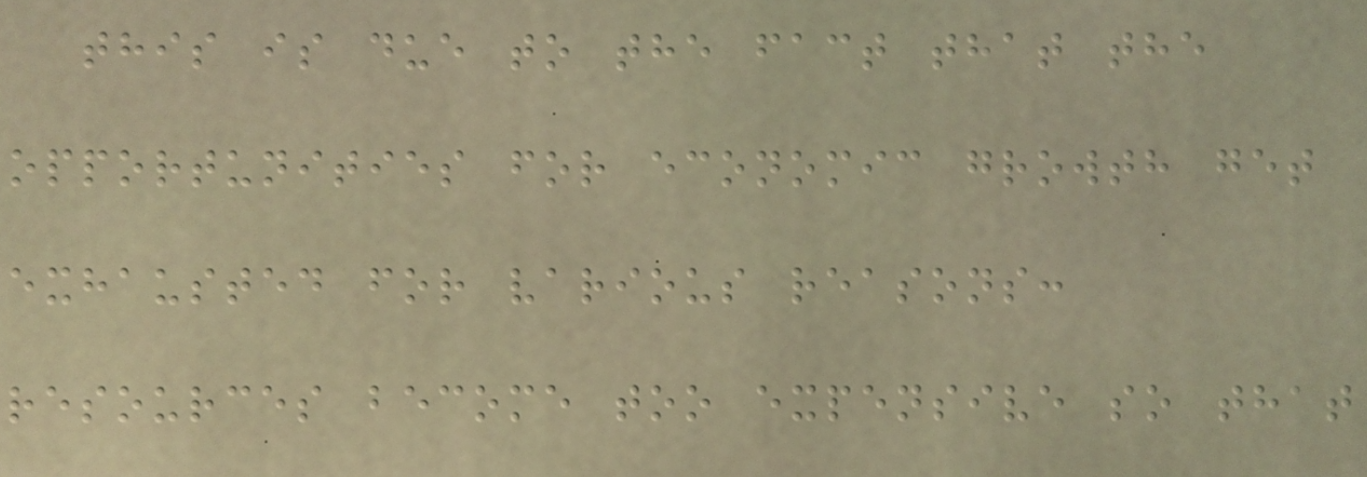this is due to the fact that the
opportunities for economic growth get
exhausted for various reasons:
resources become too expensive so that
